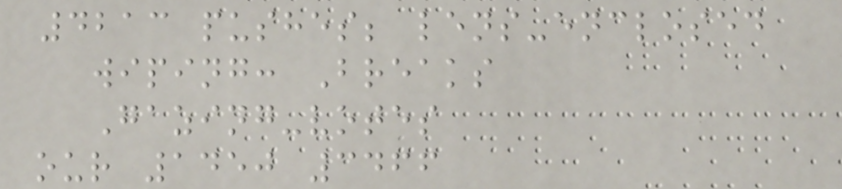4213 pushes; lens-enclosed
wiping: Breaks
Gazing-votes
our 1450 3466
